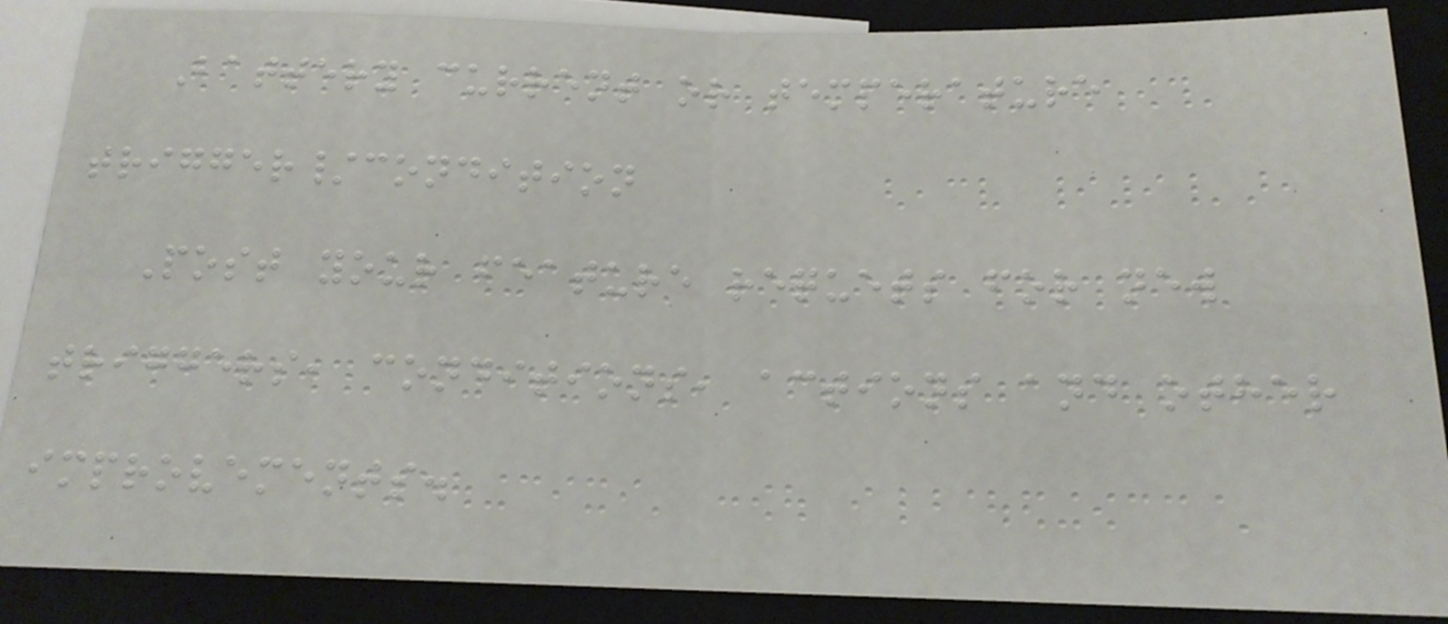Battery current or temperature
trigger/condition
Post your feature requets for new
triggers, conditions, actions and other
improvements.
